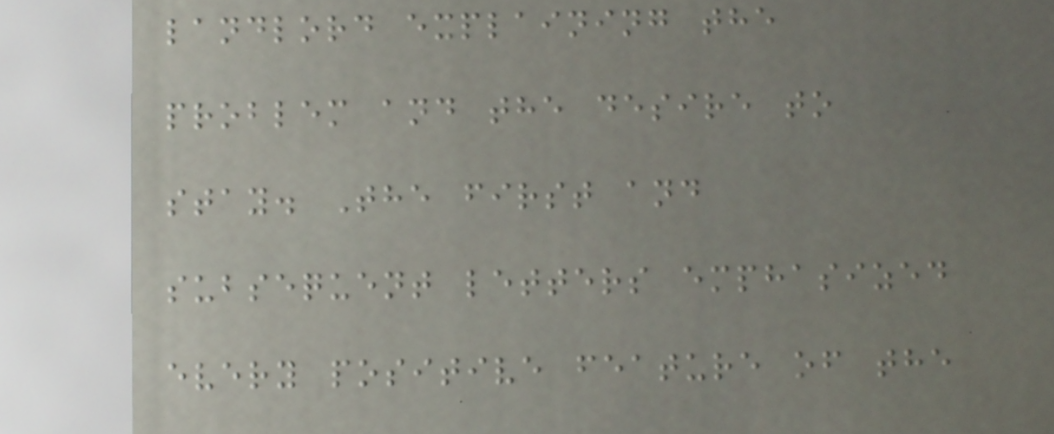landlord explaining the
problem and the desire to
stay. The first and
subsequent letters emphasized
every positive feature of the
